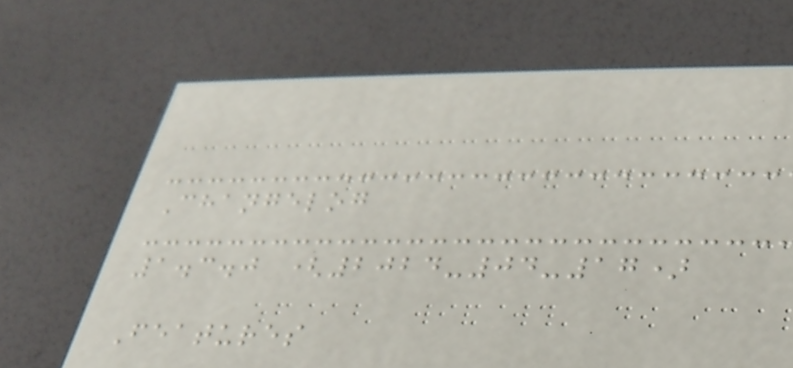Changelog
1.3.0 (2024-04-17)
Features
